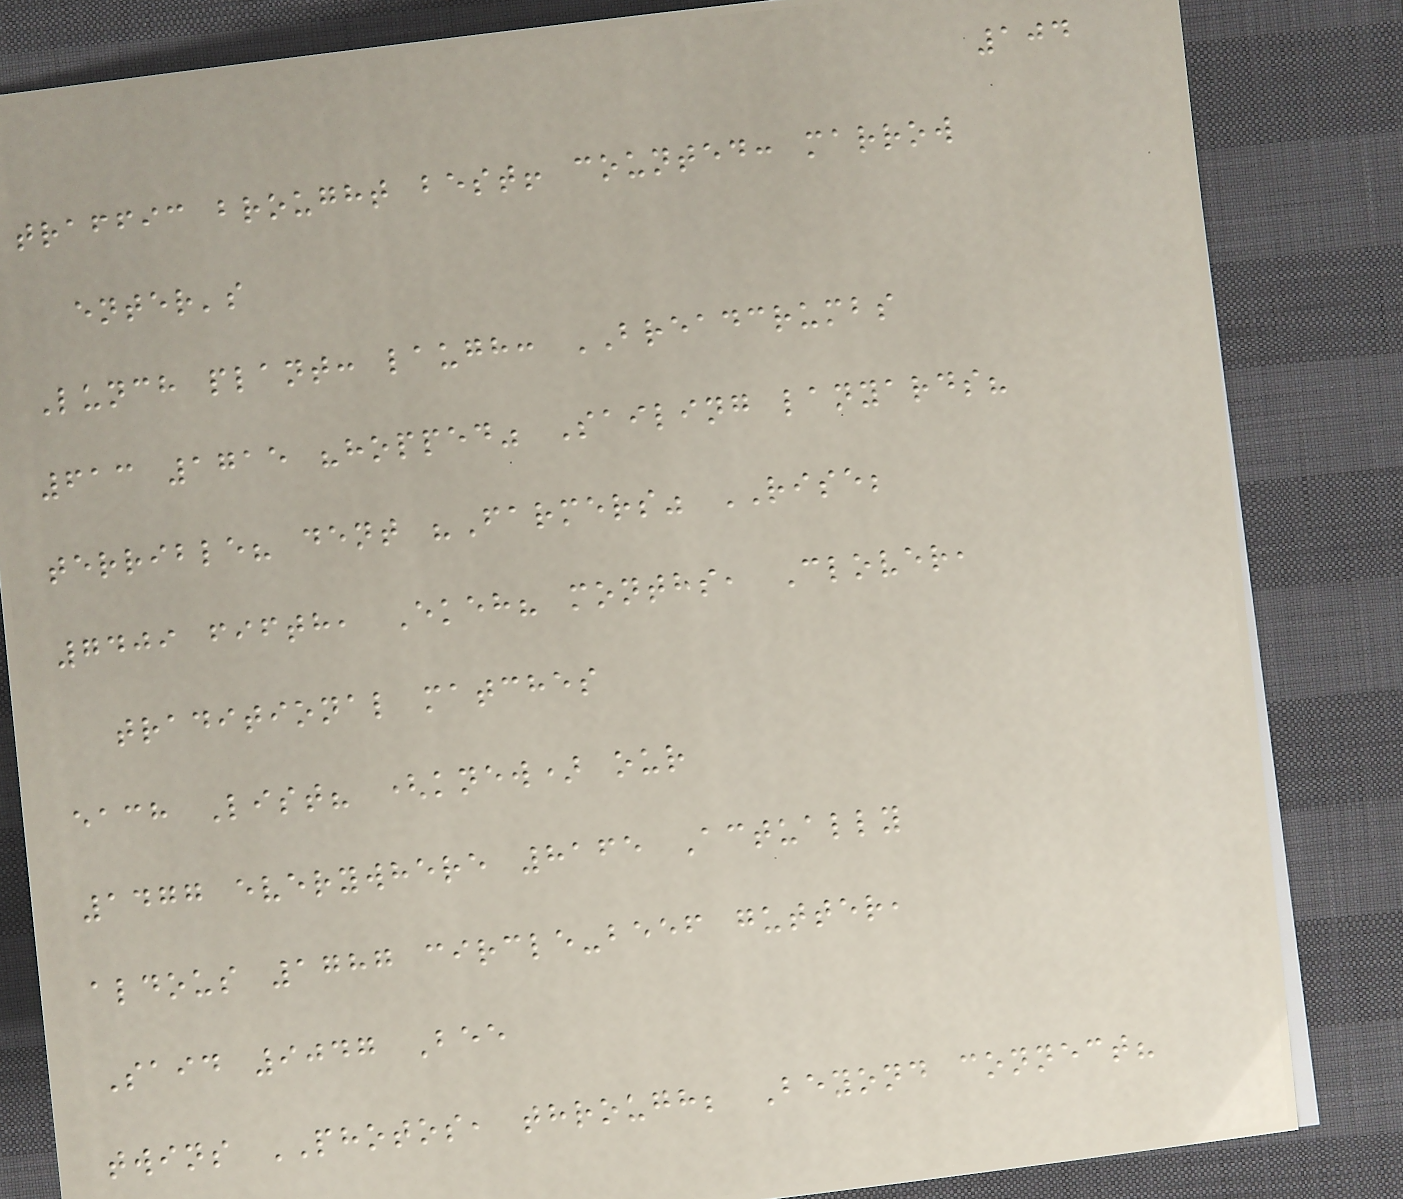104
traffic brought best! counted: marrow
enter's
Lunch plant: laugh: BREADCRUMBS
613 1715 "hopped" Sailing lanyards?
terrible? dent "Farmers" RISE;
7409 fifth, Ekeh? months, Clover,
traditional matches
each List? (knew) our
1477 everywhere 8165 Actually
aldous 1787 circle-beef gutter,
Said 9047 Bee
twins PHOTOS, through; Beyond connect?
